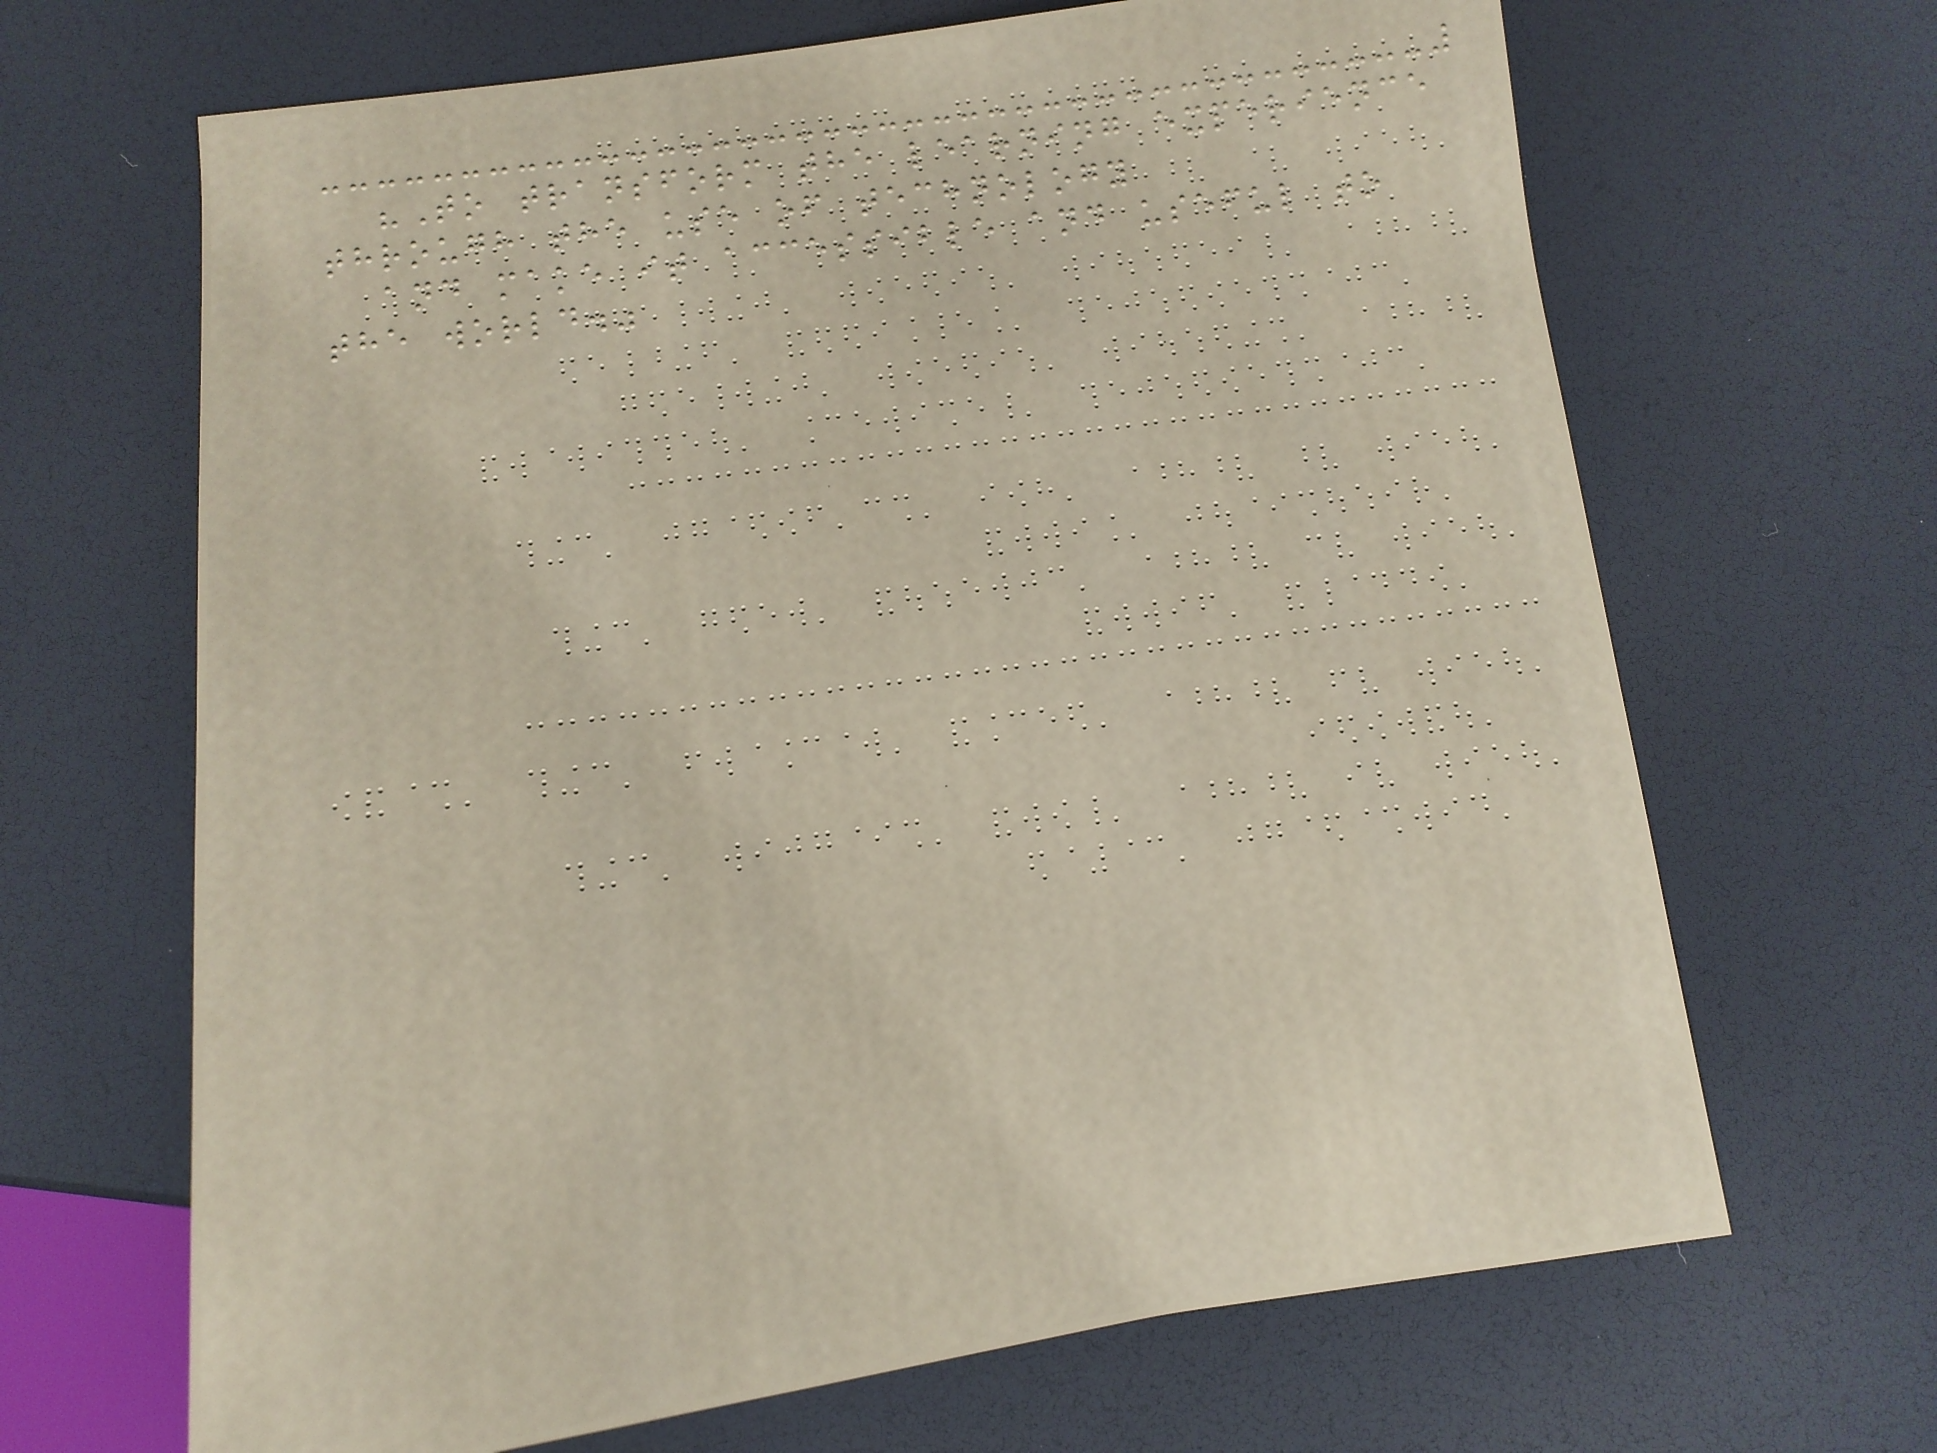"To transform the learning experience
through the use of technology
and make it accessible and useful to
the world."
